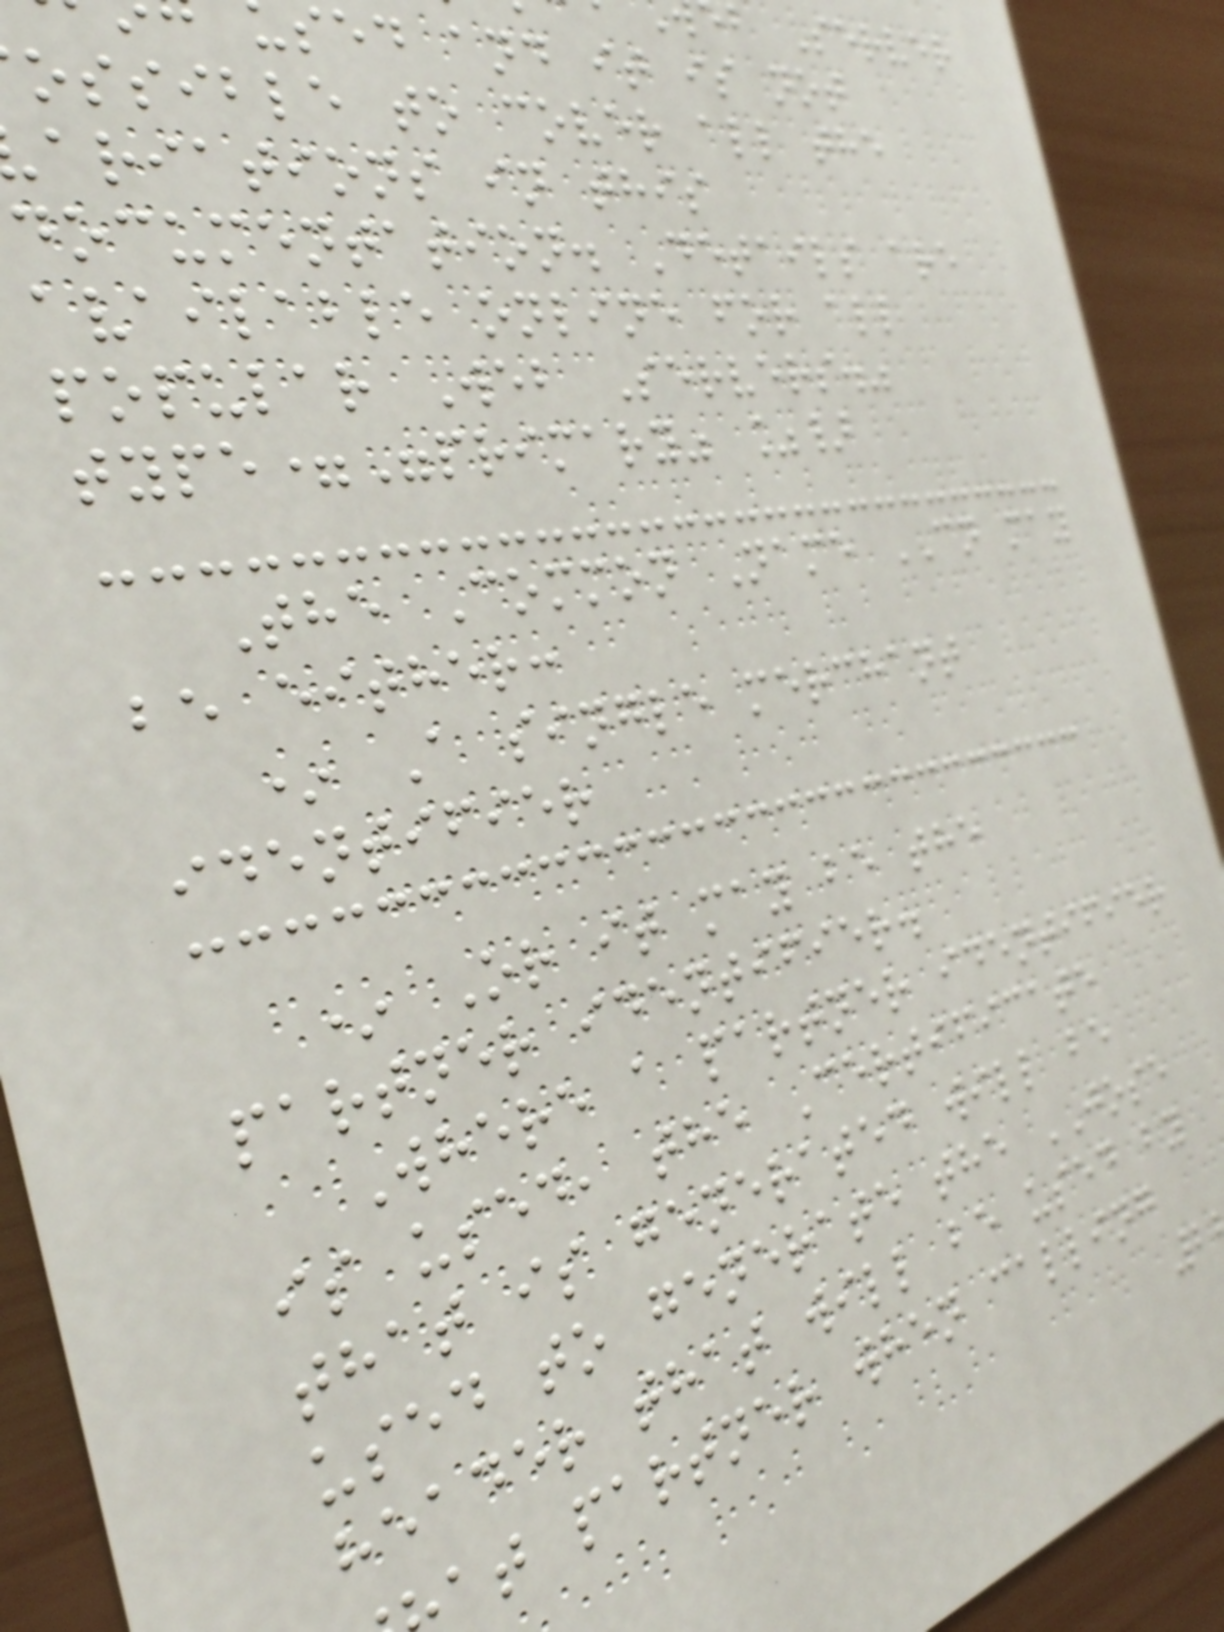b Server
sed and it is not
ossible to cover all the
ariations in this
documentation. Details are
available online for all
popular Web Servers."
type="primary" %}
The Common Name CN may
be either:
* A single merchant
identifier
* Or it may be the
partner identifier.
Where a partner identifier
is used, the Certificate
that is generated will be
used to generate the JOSE
header that will be used by
at partner when calling
